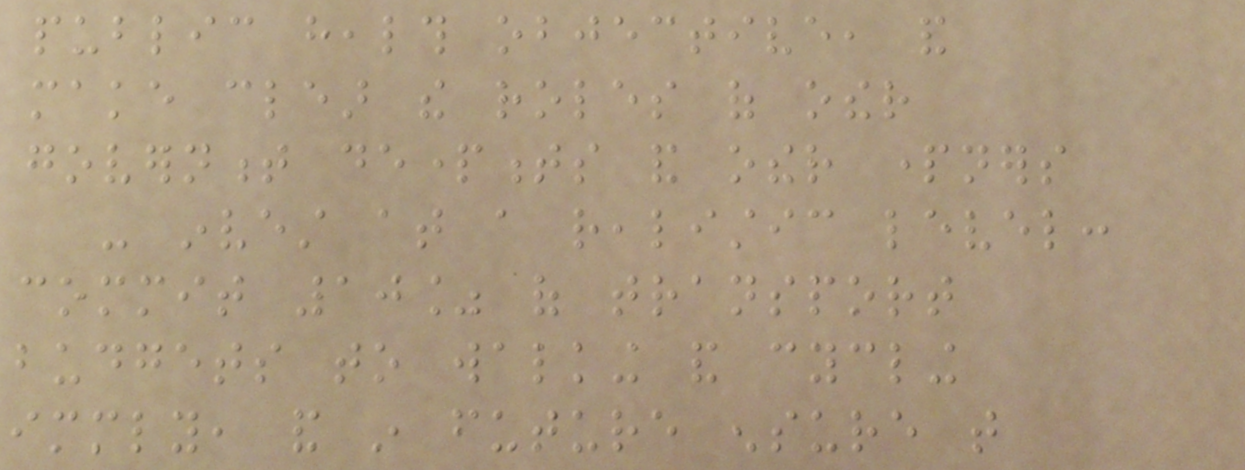public health objective, and
make clear the roles of other
government departments and other partners
- invest at a realistic level:
commit 10% of transport
budgets to walking and cycling
immediately, and in future ensure that
